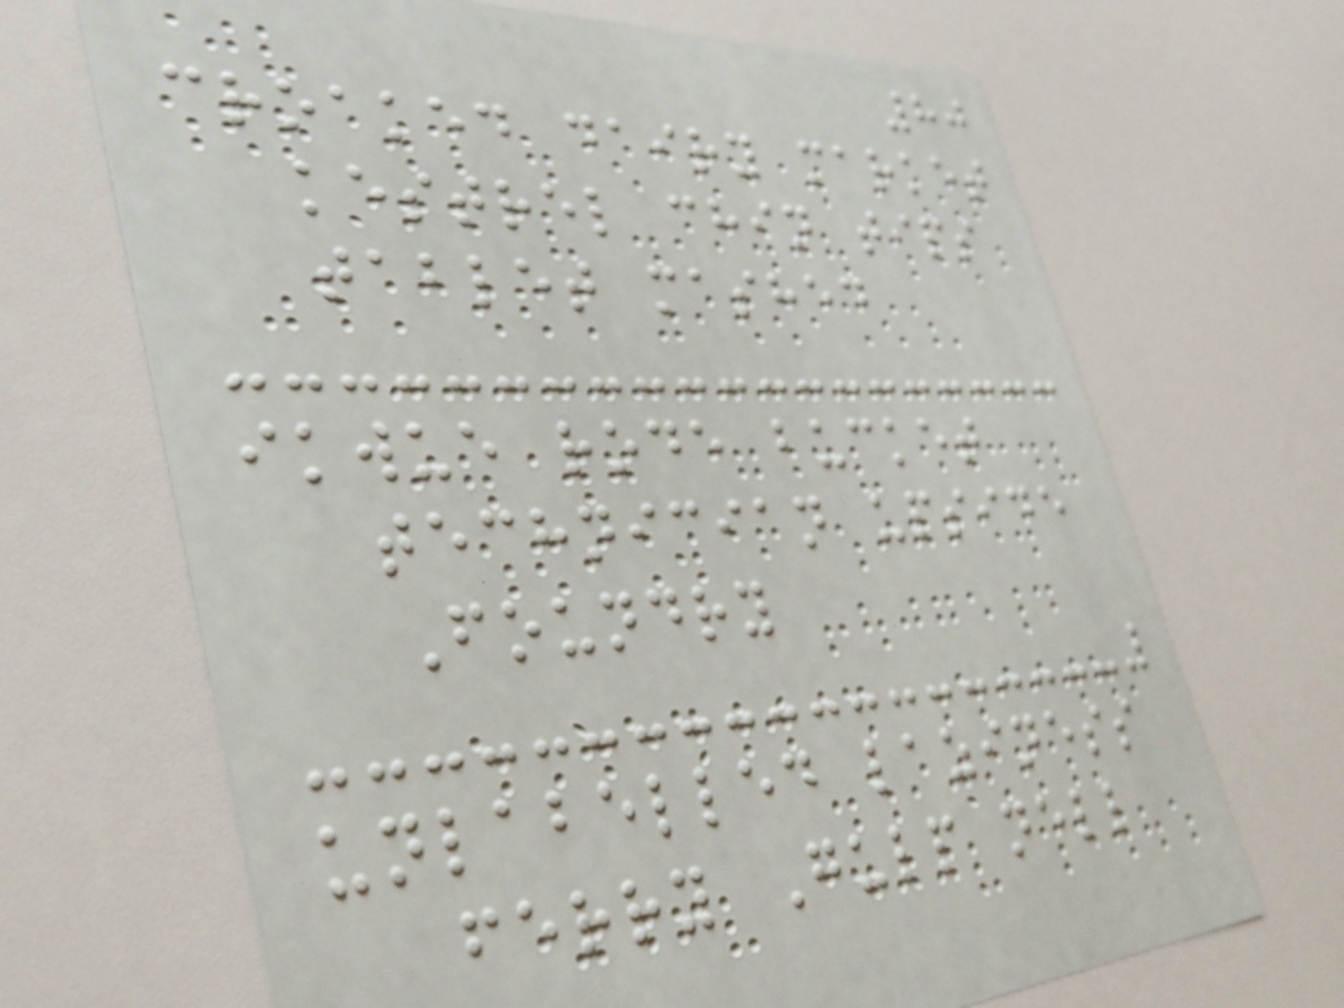80
croaked dairy market
kestrel chin tips
tablet mashed
ikwue rode bucket
technician upside
Foundry
unlabelled laziness
ferry Gulp nell
